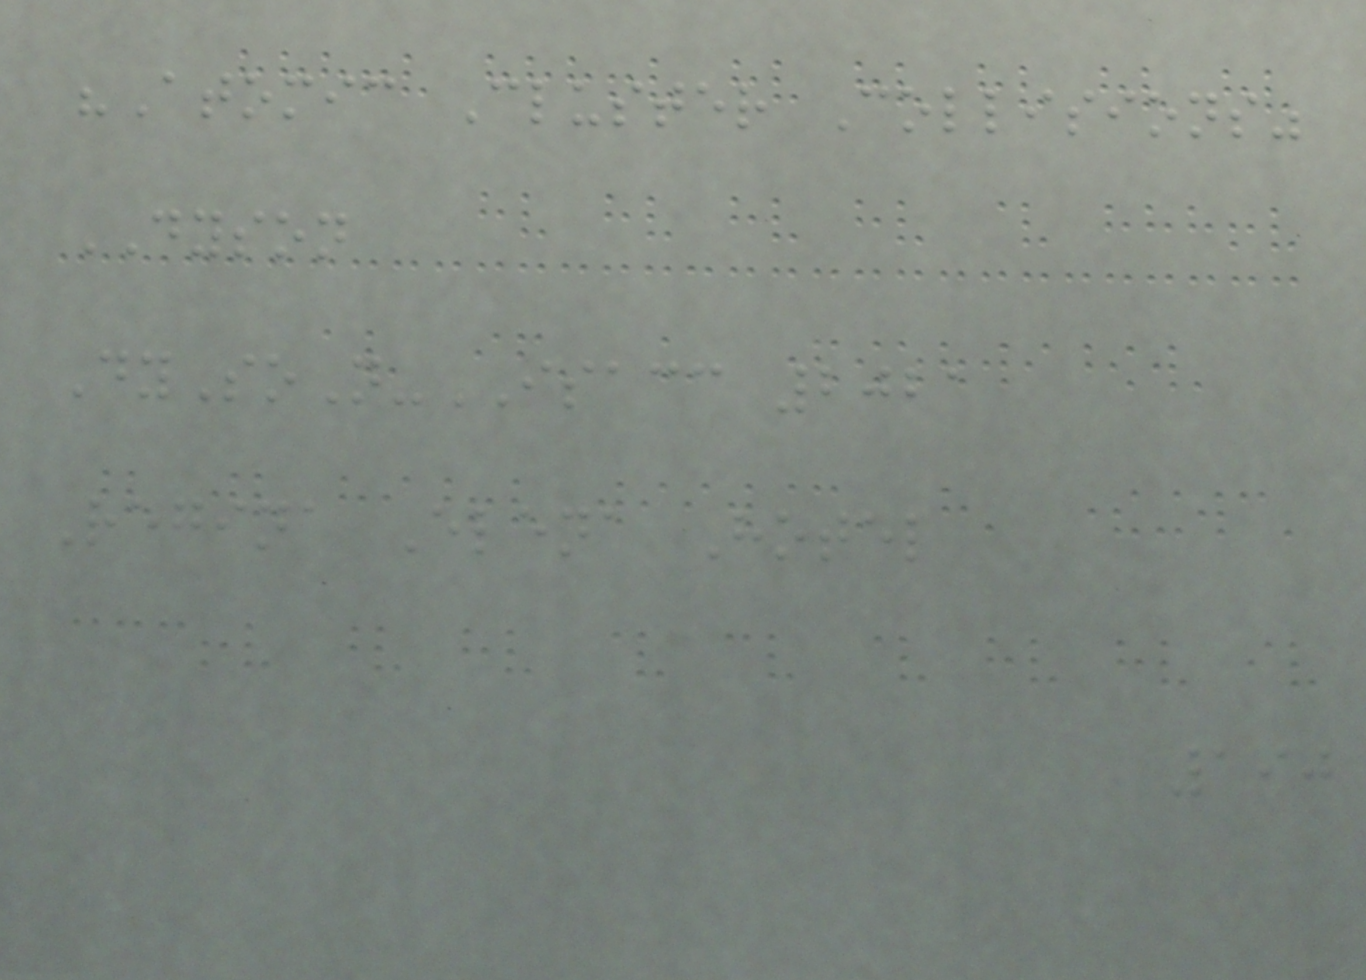"Atomic Cluster Collisions"
DYSON
DySoN-ISACC 2021
Regina Elena Hotel
190
